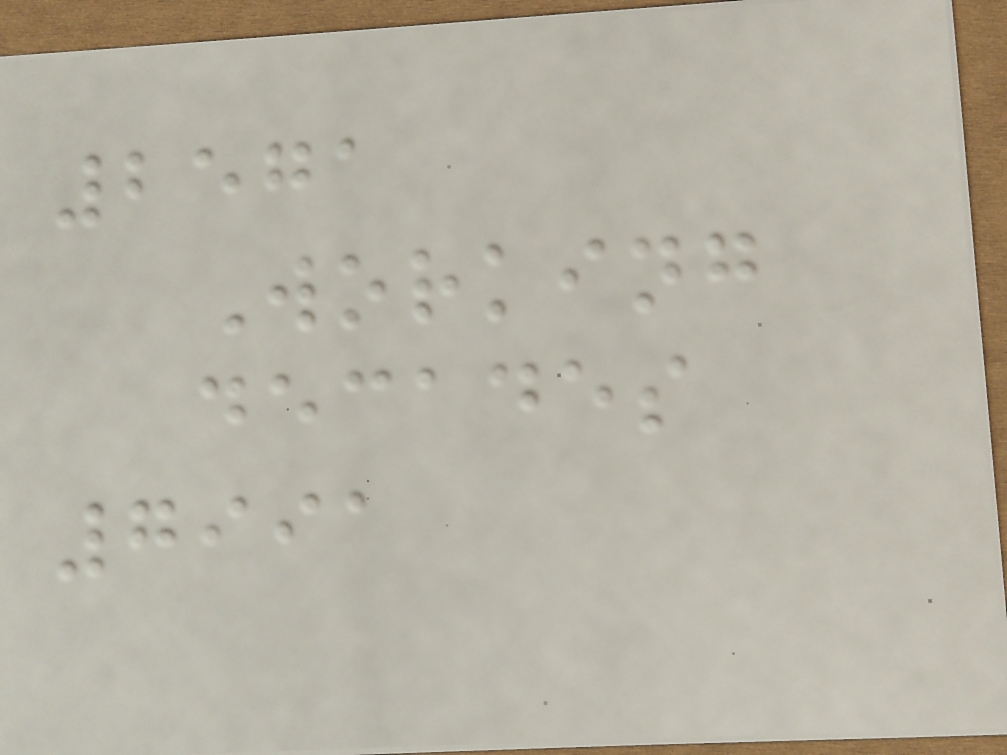2571
Working
decades
7991
